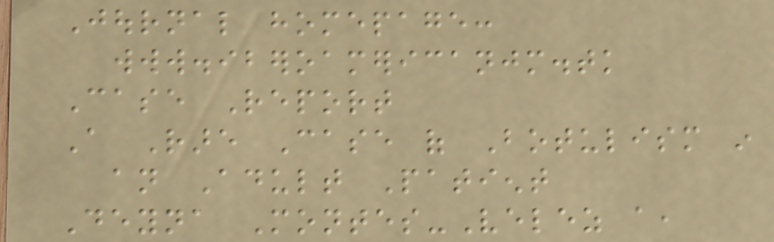Journal homepage:
www.iberoamericanjm.tk
Case Report
A Rare Case of Botulism in
an Adult Patient
Deyna Montes-Velez a,
